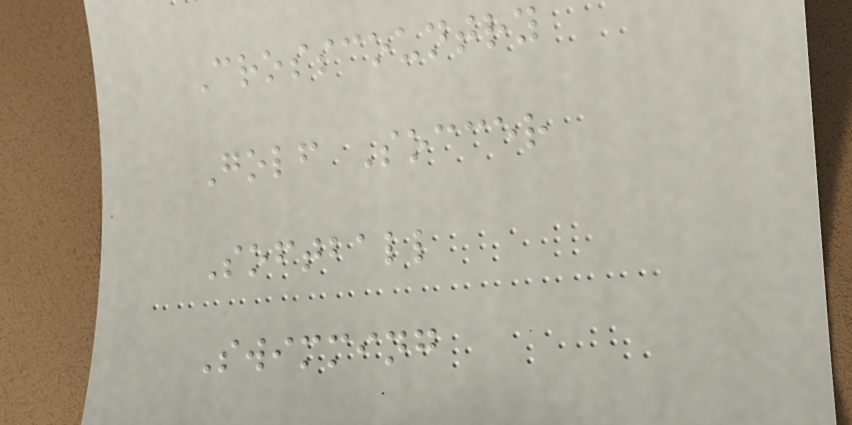Crosscountry
Golf Soccer
Softball
Swimming
